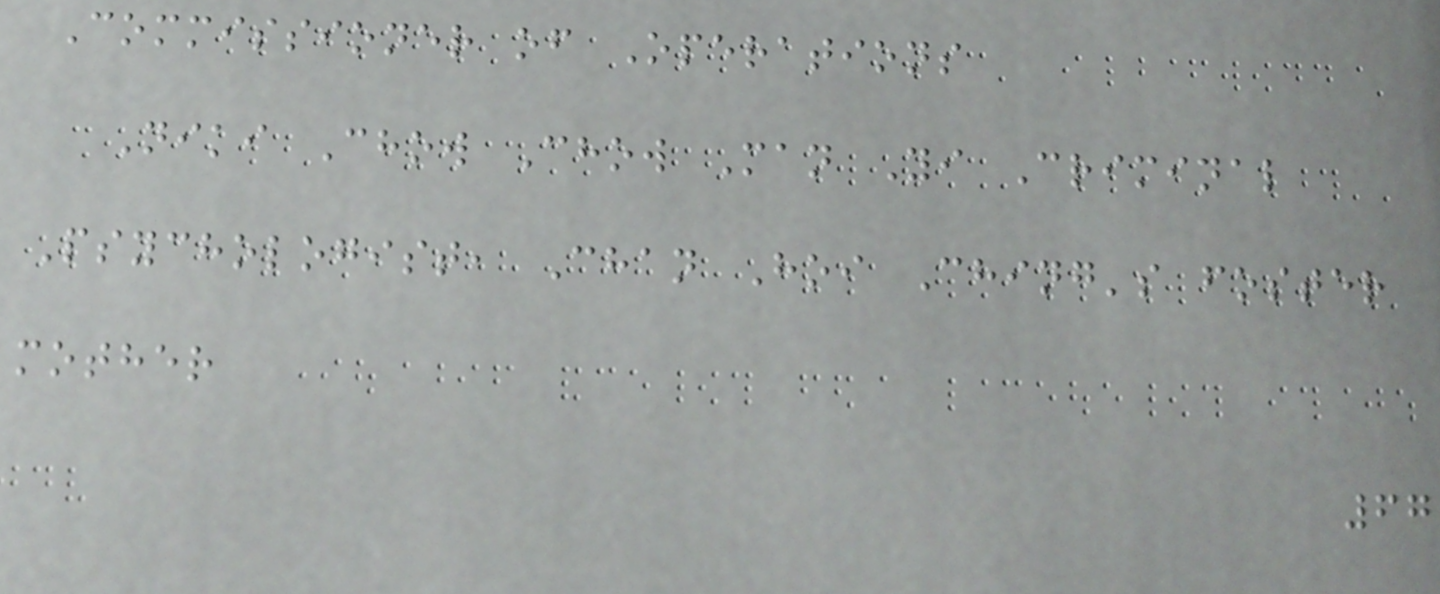Commissioner of Operations
Niki Chow Chow Man Yi Criminal
Psychologist, Chan Hoi Ching's foster
mother
67
